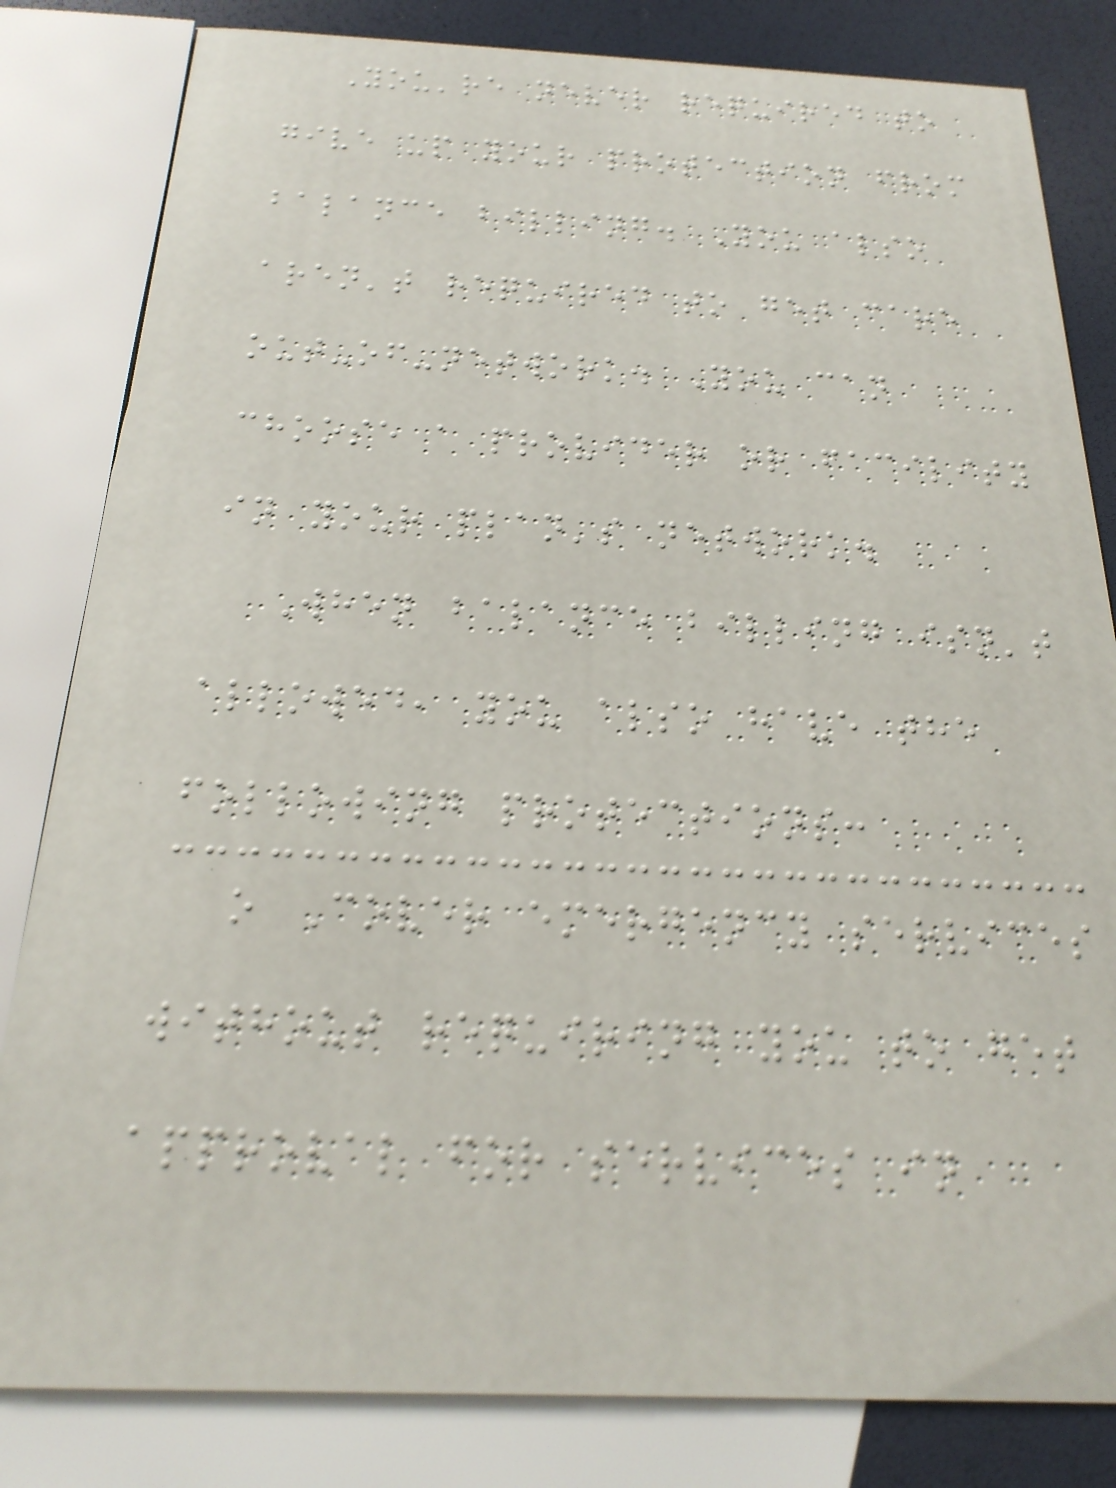You're never required to
give up your protection from
balance billing. You also
aren't required to get care
out-of-network. You can
choose a provider or facility
in your plan's network.
When balance billing isn't
allowed, you also have the
following protections:
o Cover emergency services
without requiring you to get
approval for services in
